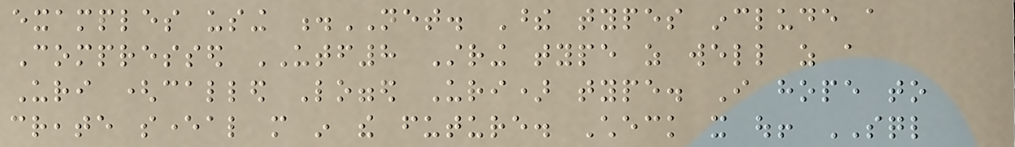examples using .NET. These types include a
Compressed UTF8 String type as well as a
Uri (called Logged Uri) type. I hope to
create several more in the future. Check it out! SQL
